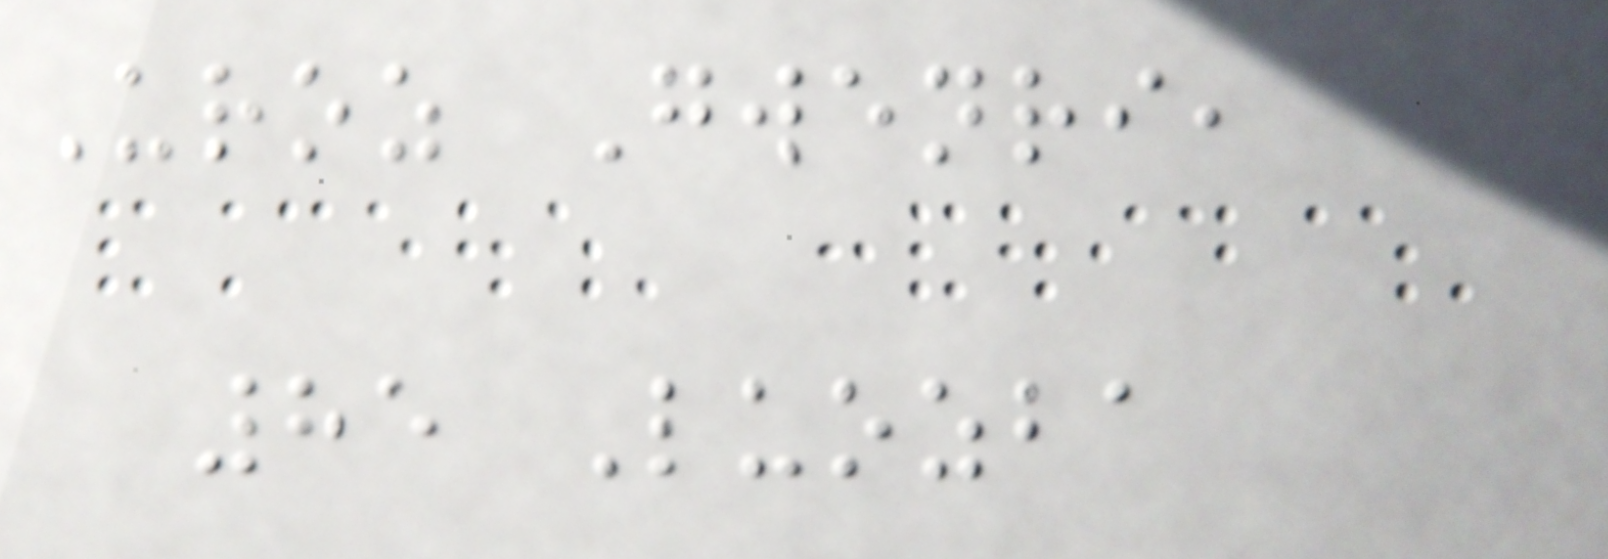Uroz Gwenri,
85 Luozba
